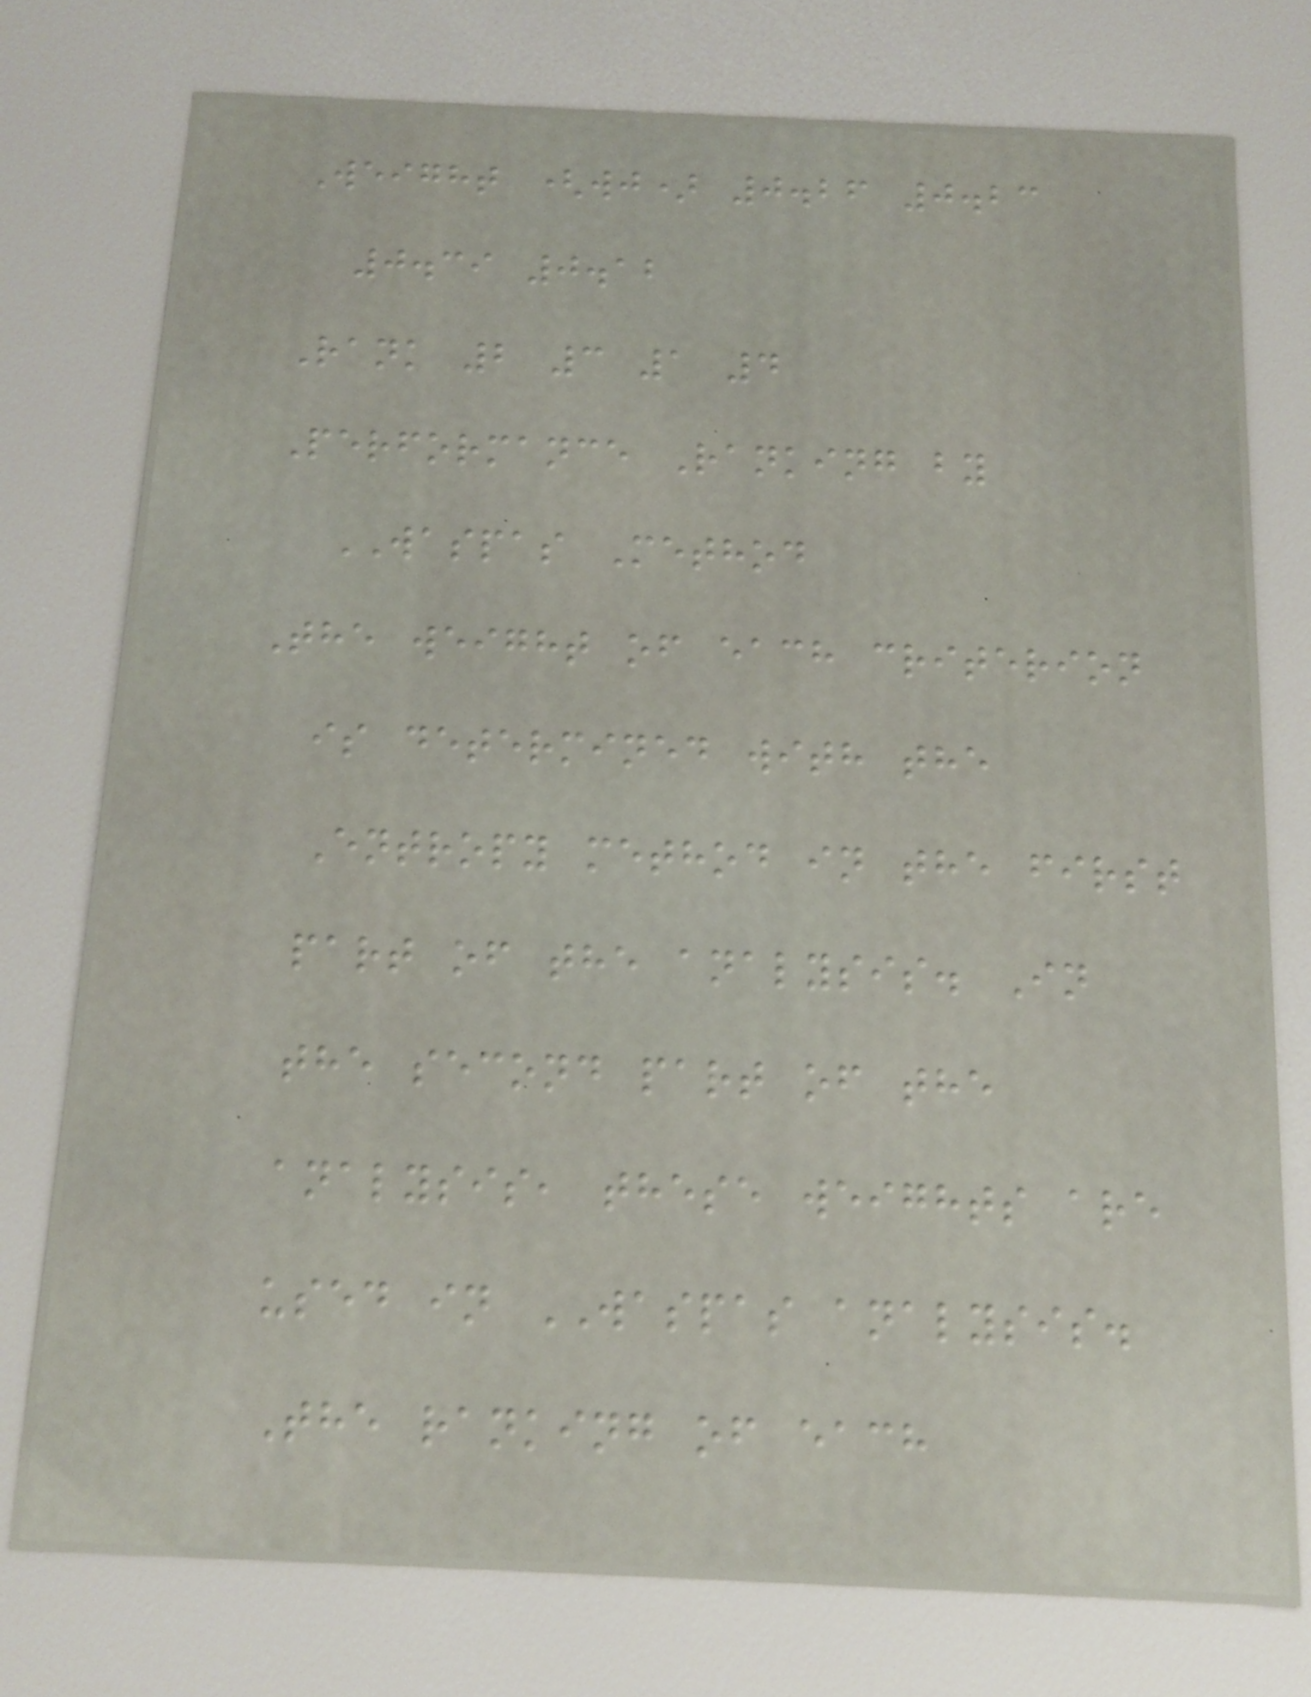Weight (wj) 0.26 0.23
0.39 0.12
Rank 2 3 1 4
Performance Ranking by
WASPAS Method
The weight of each criterion
is determined with the
Entropy method in the first
part of the analysis. In
the second part of the
analysis, these weights are
used in WASPAS analysis.
The ranking of each
